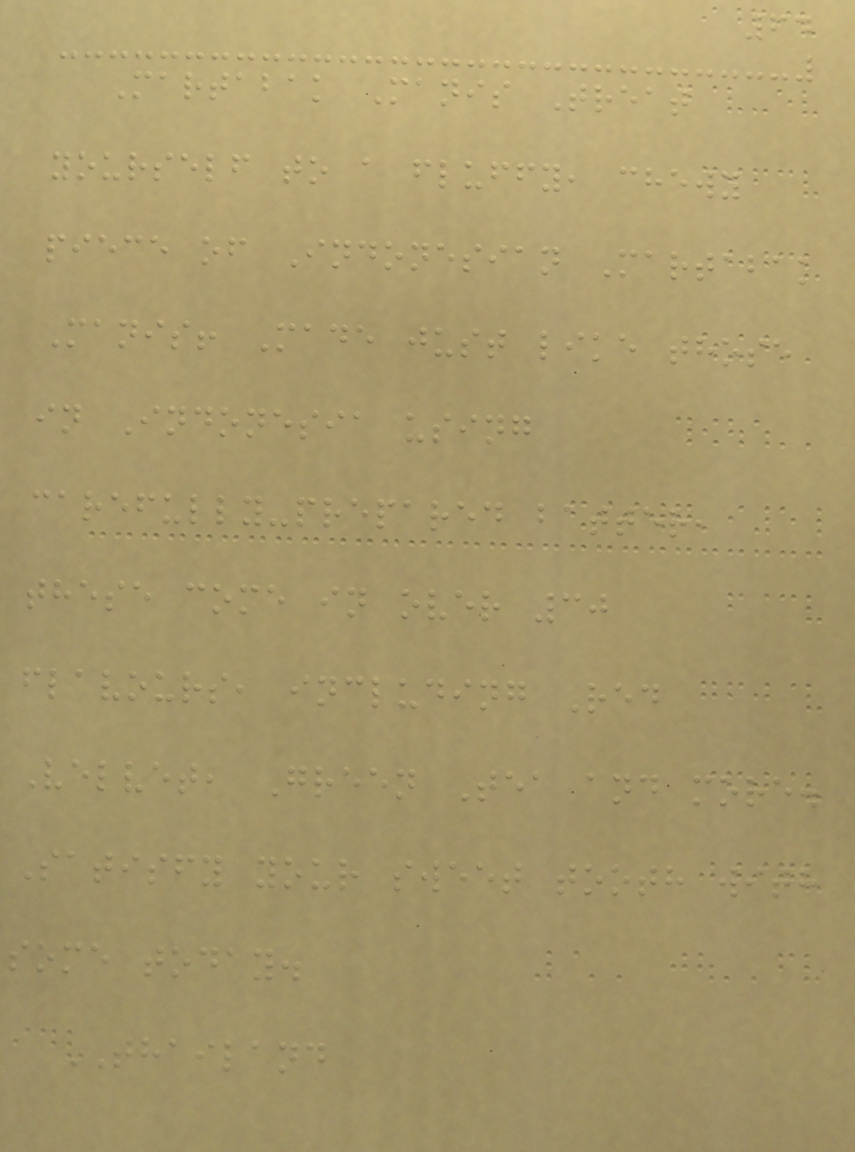64
Martabak Manis Treat
yourself to a fluffy, chewy
piece of Indonesian Martabak
Manis! Made just like those
in Indonesia using
carefully-prepared batter,
these come in over 30
flavours, including Red
Velvet, Green Tea and more.
Satisfy your sweet tooth with
some today.
THAILAND
